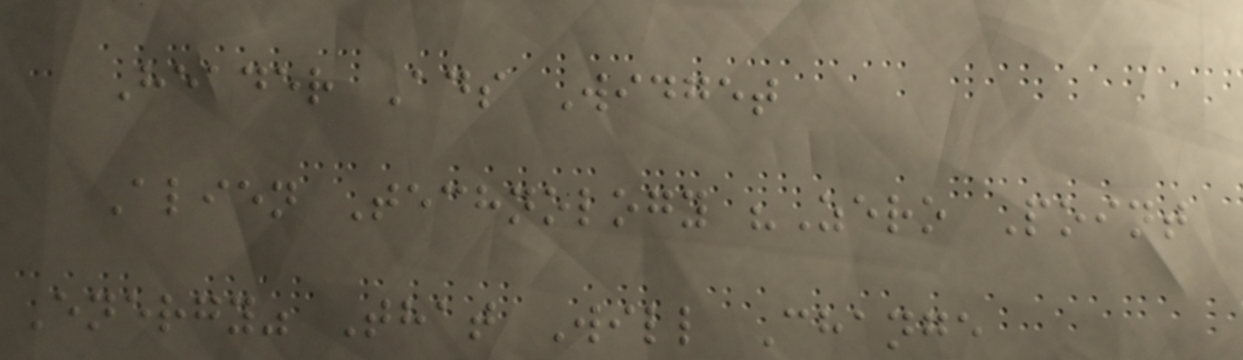Header Ads Widget
Alien Technology "Zero Point
Energy" That Will Change
